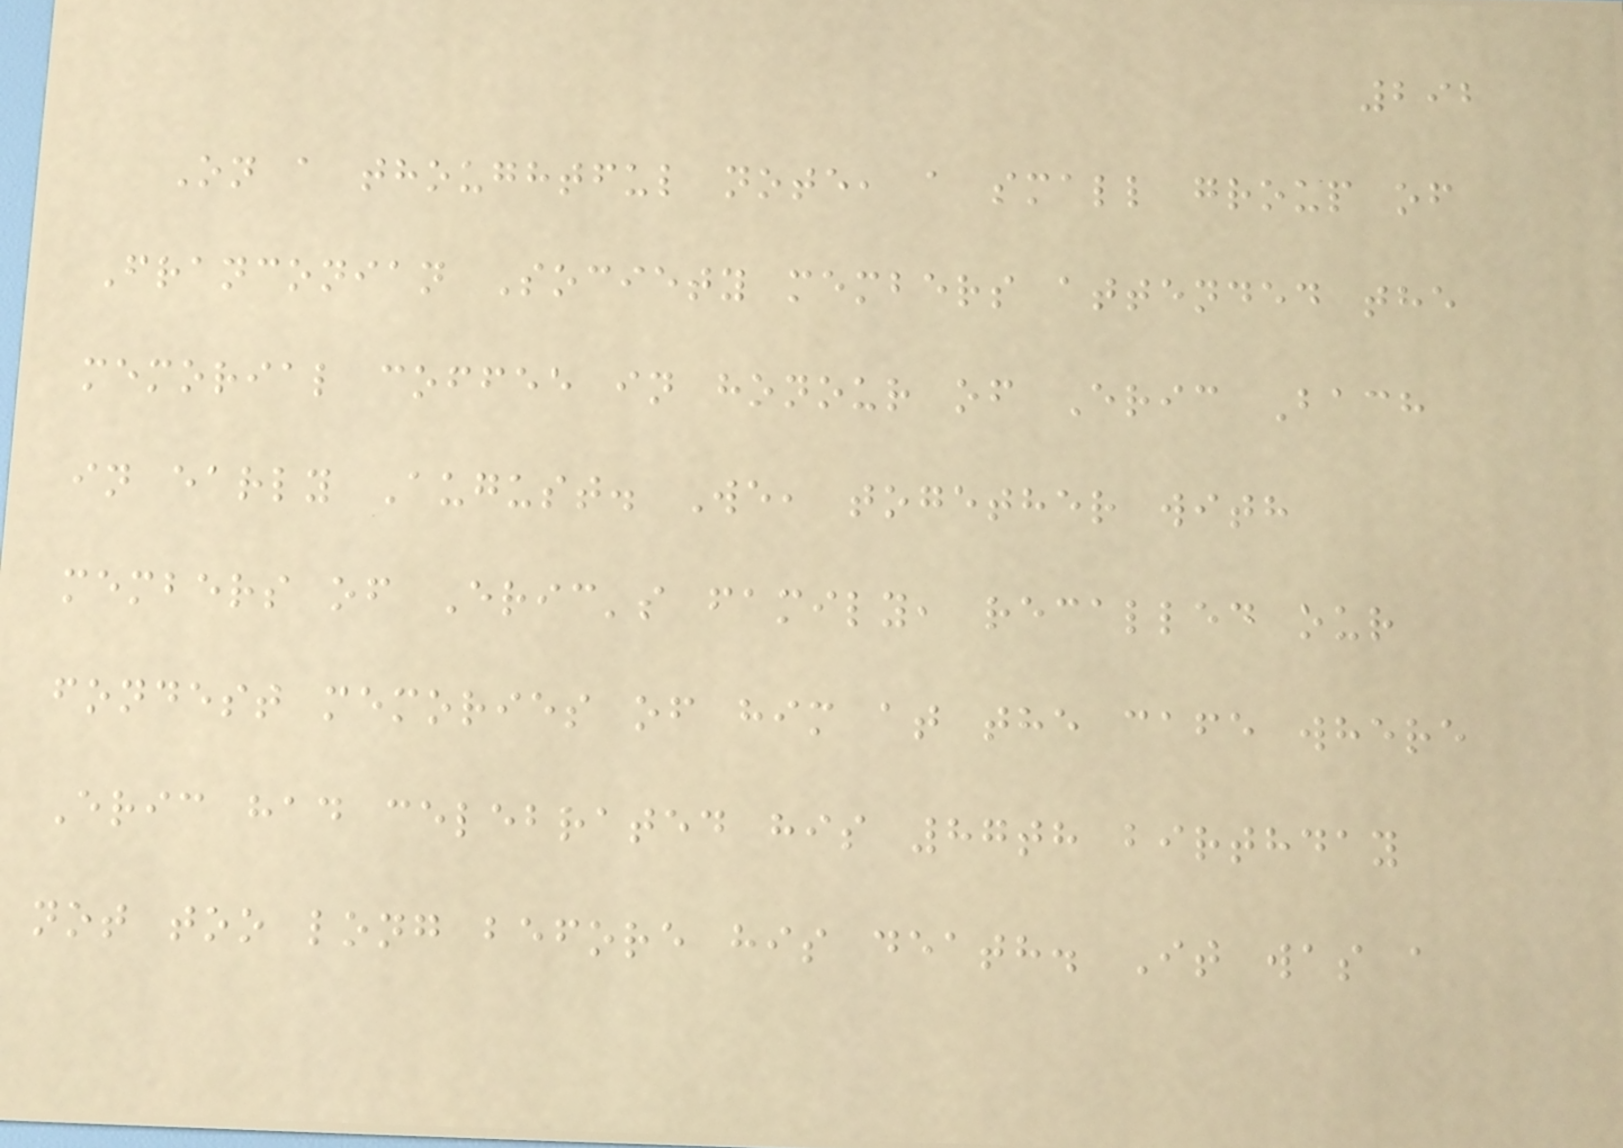292
On a thoughtful note, a small group of
Franconian Society members attended the
memorial coffee in honour of Eric Bach
in early August. We, together with
members of Eric's family, recalled our
fondest memories of him at the cafe where
Eric had celebrated his 87th birthday
not too long before his death. It was a
